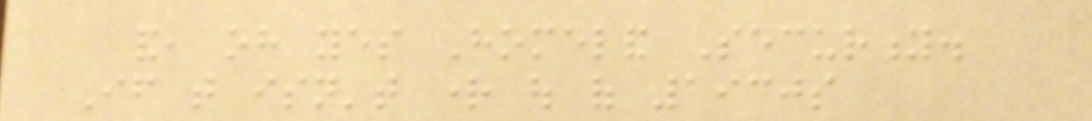and, oh yes Homeland Security.
If that isn't right out of 1930s
